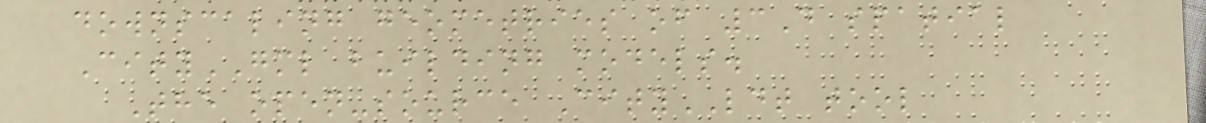downscaling geometries of 3D spatial
CityGML building models.
The open-source CityLDT tool
